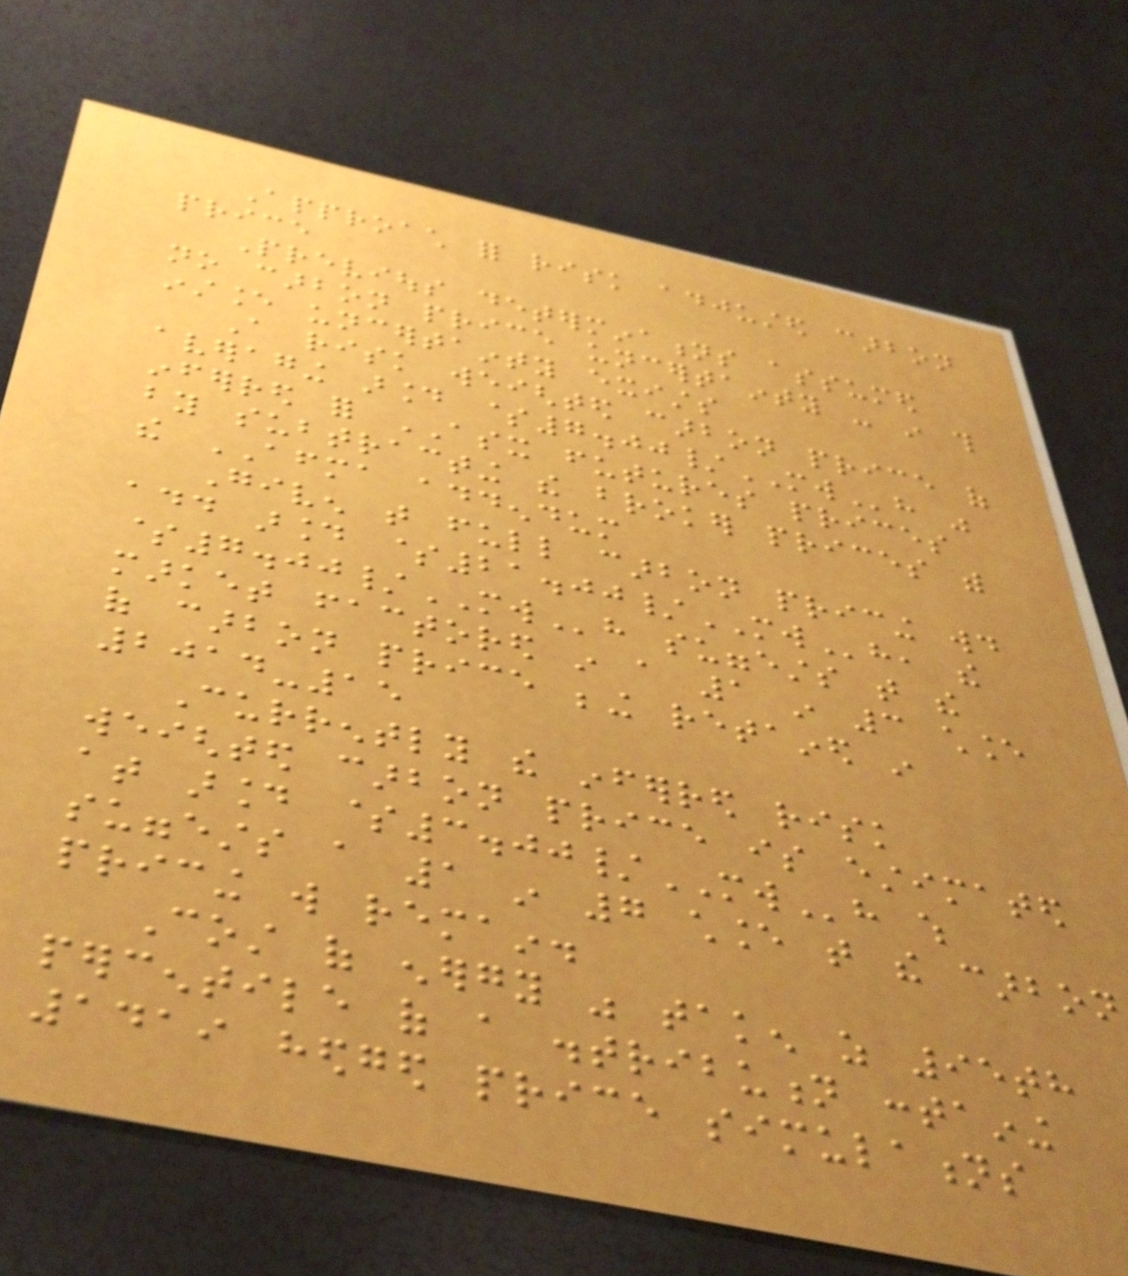Approach for risk adjusted carbon
price
Previous determinations assumed
no carbon price uncertainty - in this
instance uncertainty exists
A risk weighted carbon price of
averaging around $7.00/MWh was
inferred for ASX futures prices
by subtracting the broker prices with
the AFMA addendum
Given that full carbon pricing would
add around $21.00/MWh, the
$7.00/MWh suggests that the
market factored in a 1 in 3 chance
of carbon price being retained in
2014-15
Currently the inferred risk
weighted carbon price is estimated
at around $3.00/MWh which
suggests a 1 in 7 chance that the carbon
pricing will remain.
Cost of energy was taken as 95th
percentile of a distribution containing
1419 hedged price simulations
